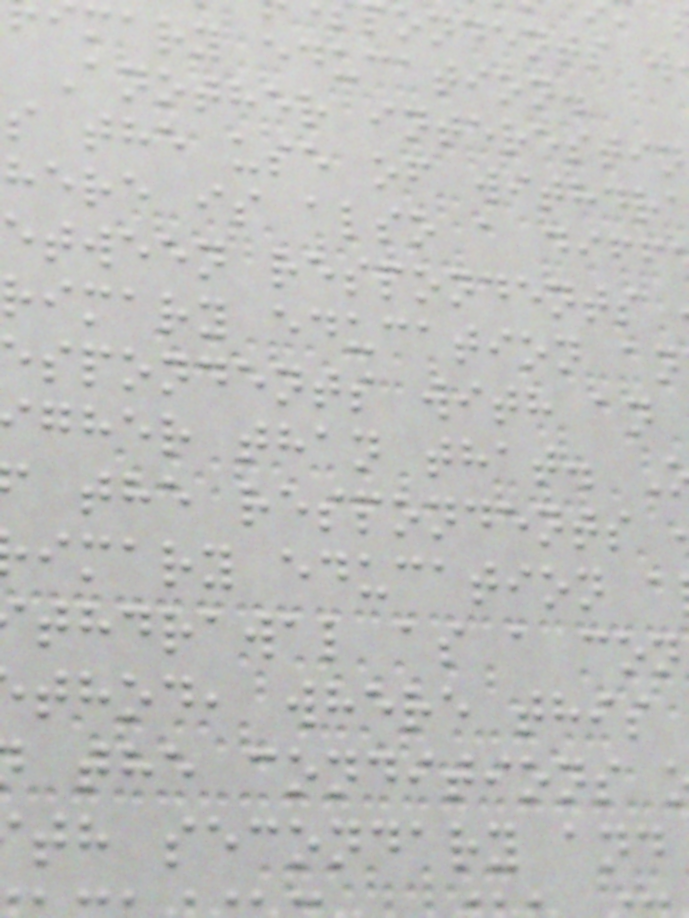ondents w
mary education.
Another interestin
s the use of withdr
here is also a diff
etween respondents
rimary education an
spondents with an
gher than that.
the respondents
imary education a
thdrawal as a con
thod, where this
the conditions
th secondary and
